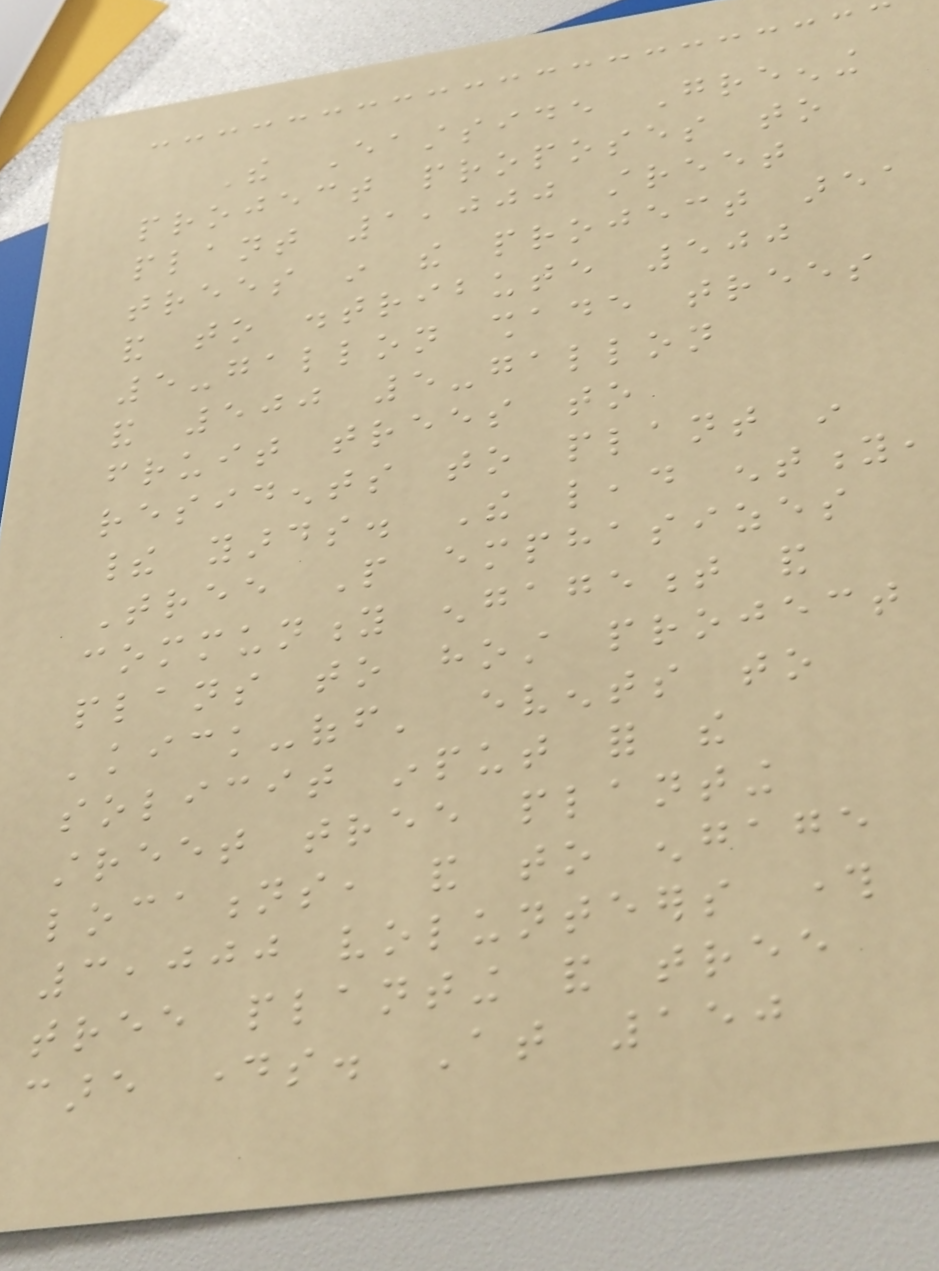The Eastside Greening
project proposes to
plant 1,000 street
trees in the project area
and to distribute 500
5-gallon shade trees
and 500 5-gallon
fruit trees to
residents to plant in
their yards. The lead entity,
Tree People emphasizes
community engagement and
plans to host project
'kick-off' events to
solicit input for the
street tree planting
locations, and to engage
3,000 volunteers through
tree planting and tree
care days. At 150
